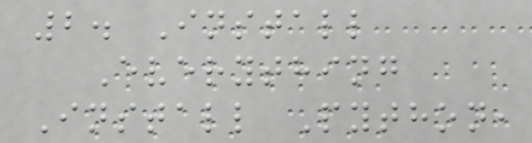2. Install
Everything
Install Python,
